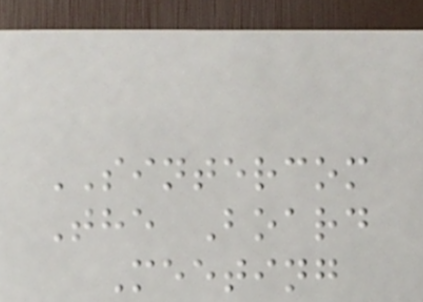SINTERCOM
The Board
Meeting
